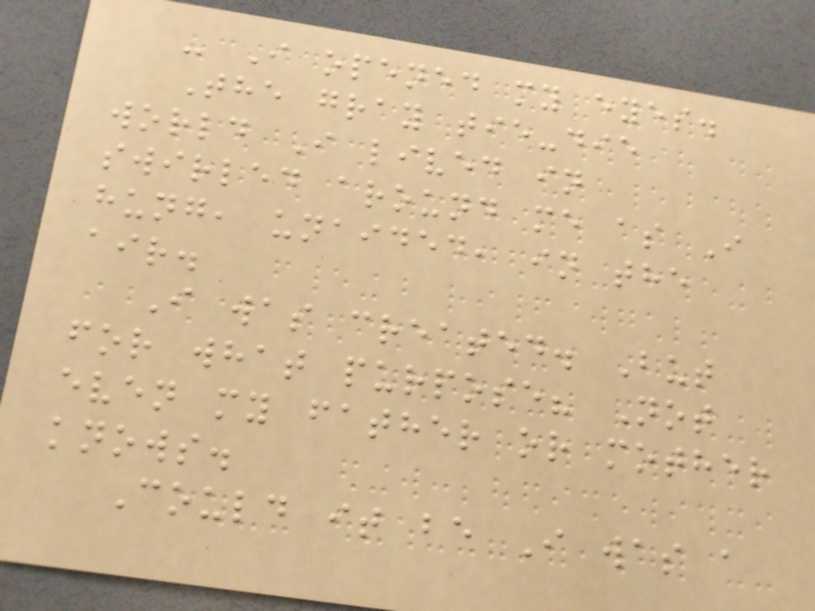- I opened my eyes.
The gray tie-die
world I lived in
swirled around me as I
hung, unaided, in the
air.
I was created. But
for what purpose? Not
even my father or mother
knows.
Could it be I was a
